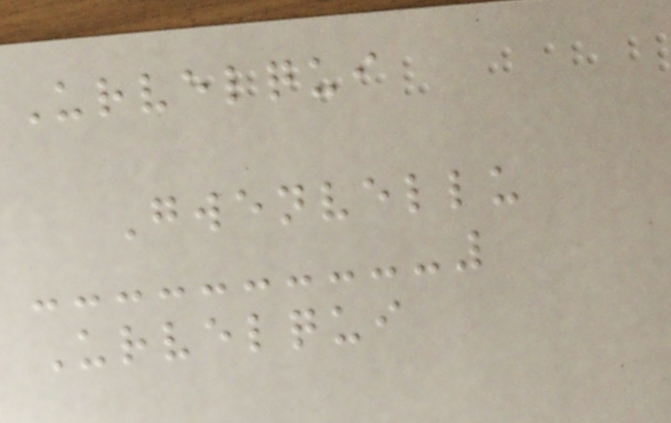Urvelqui
Gwenvellu
Urvelqui
